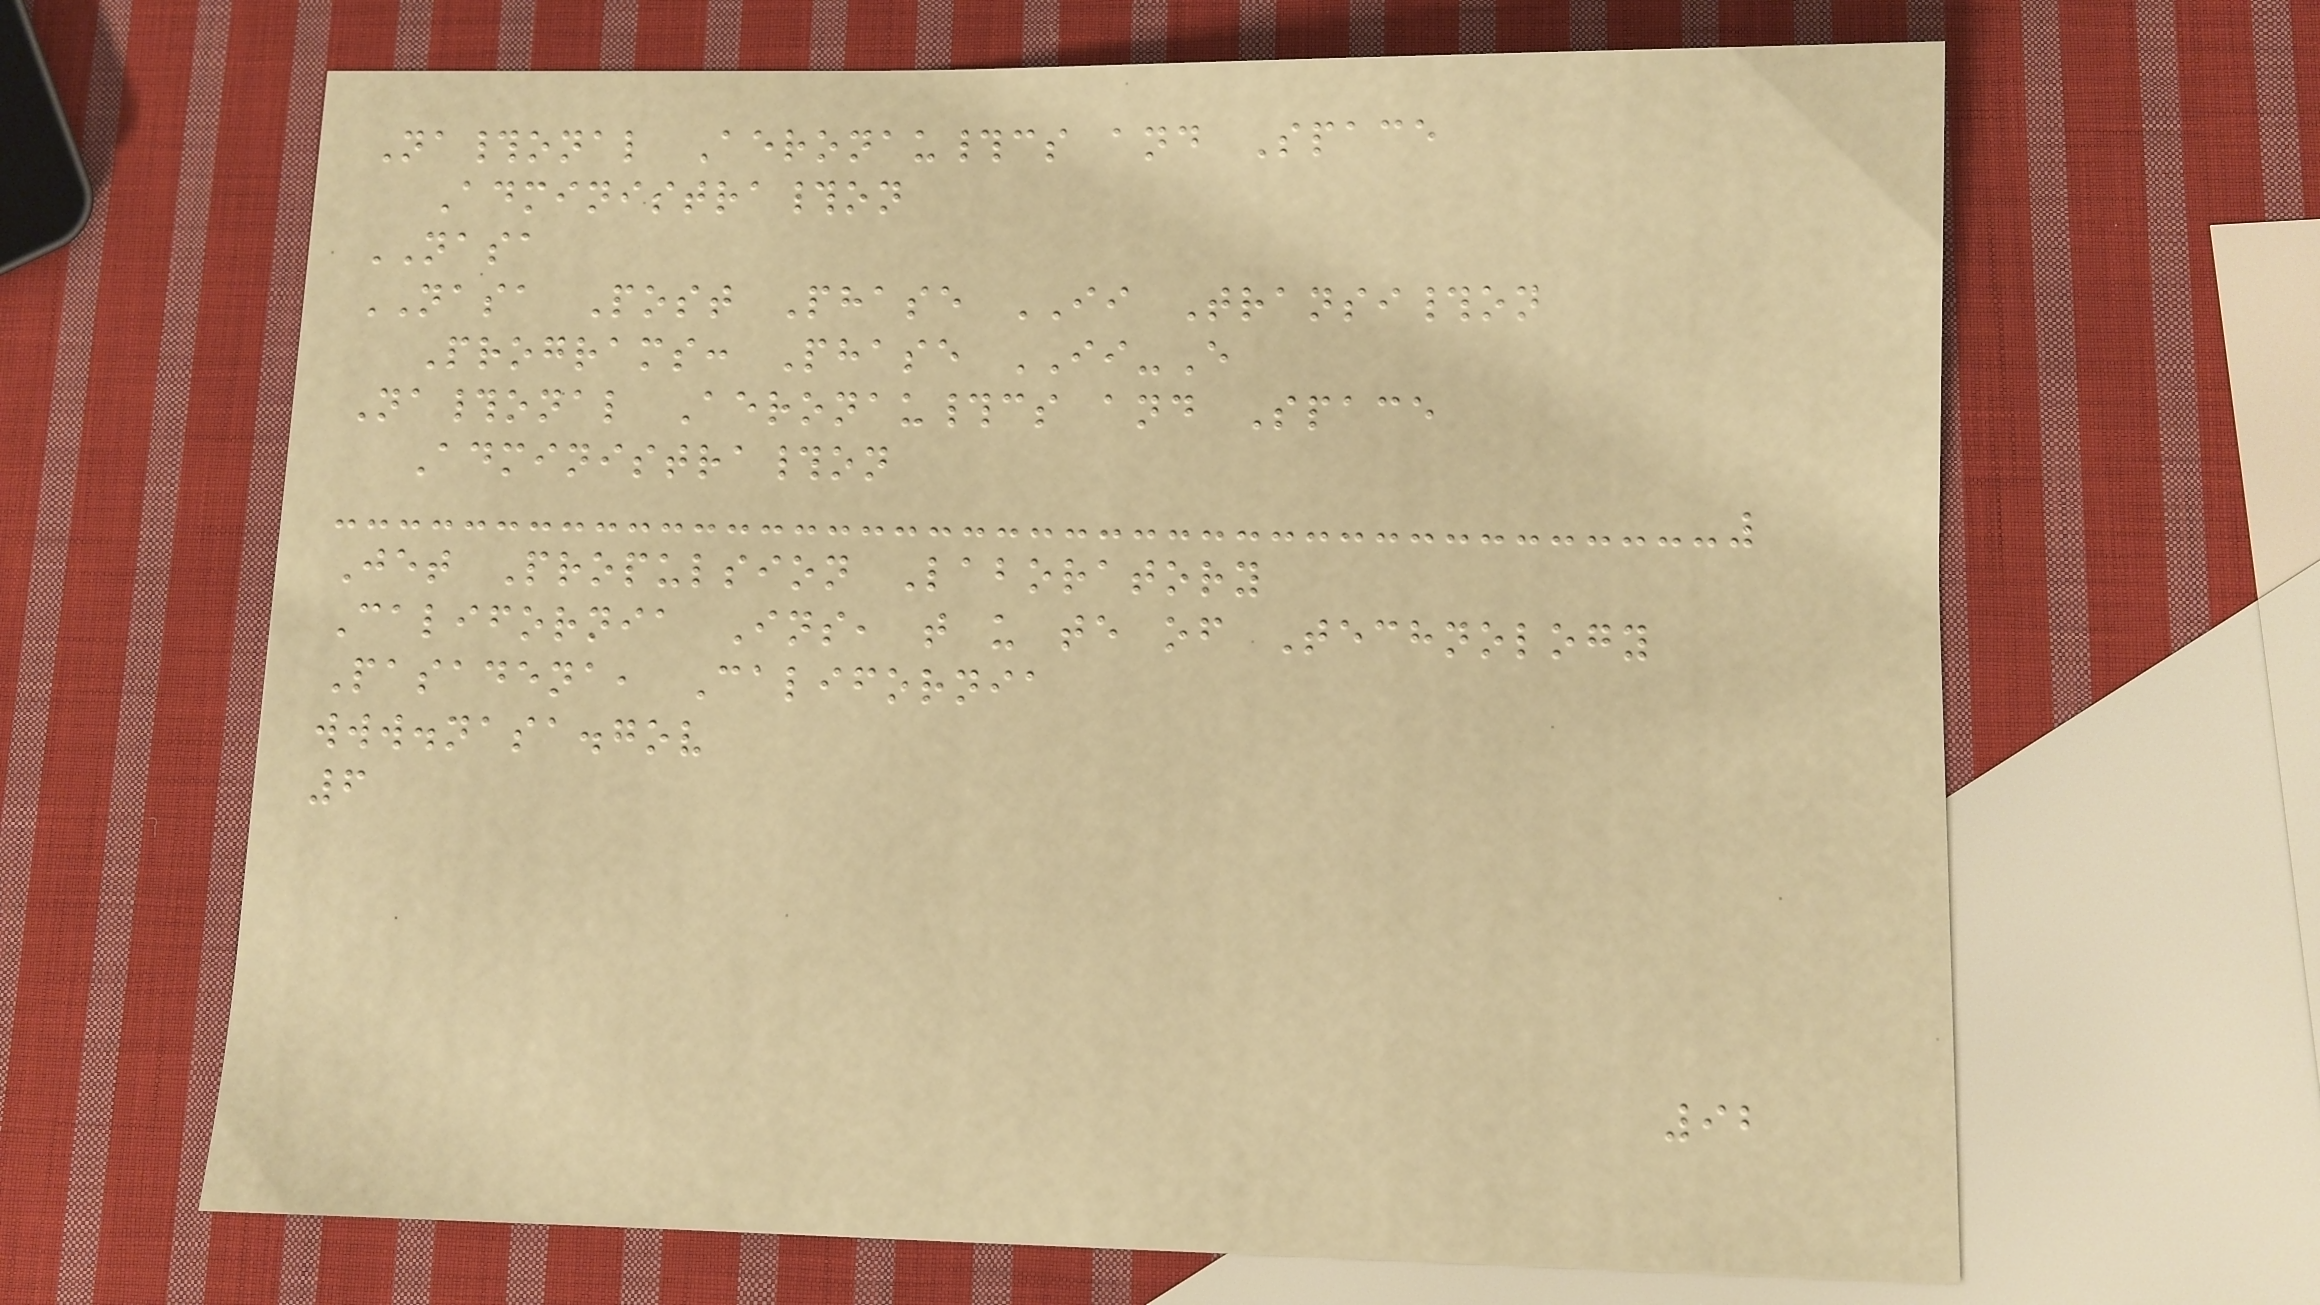Na#onal Aeronau#cs and Space
Administra#on
NASA
NASA Post Phase II Transi#on
Programs: Phase II-E
Na#onal Aeronau#cs and Space
Administra#on
Jet Propulsion Laboratory
California Ins, t u te of Technology
Pasadena, California
www.nasa.gov
6
92
